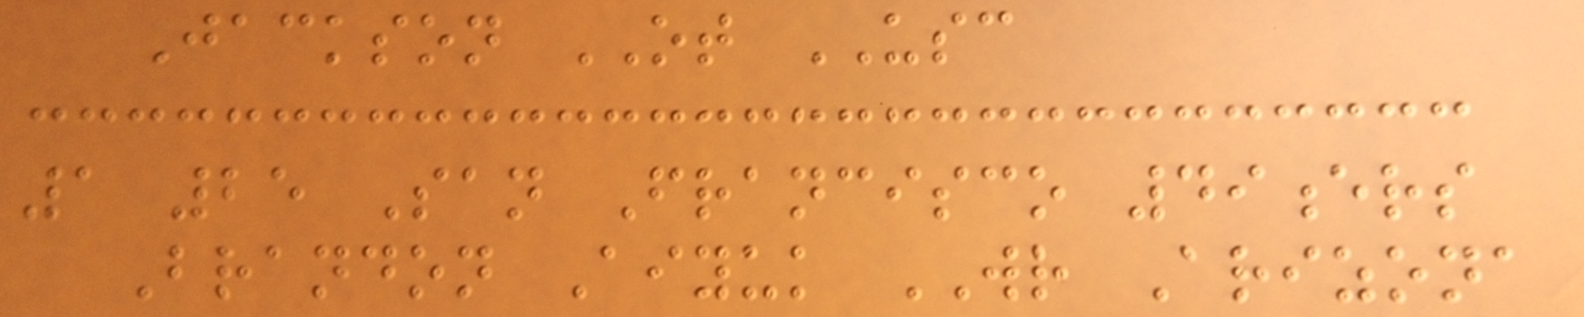Jackson OT USC
1 25 San Francisco 49ers
Brandon Aiyuk WR Arizona
